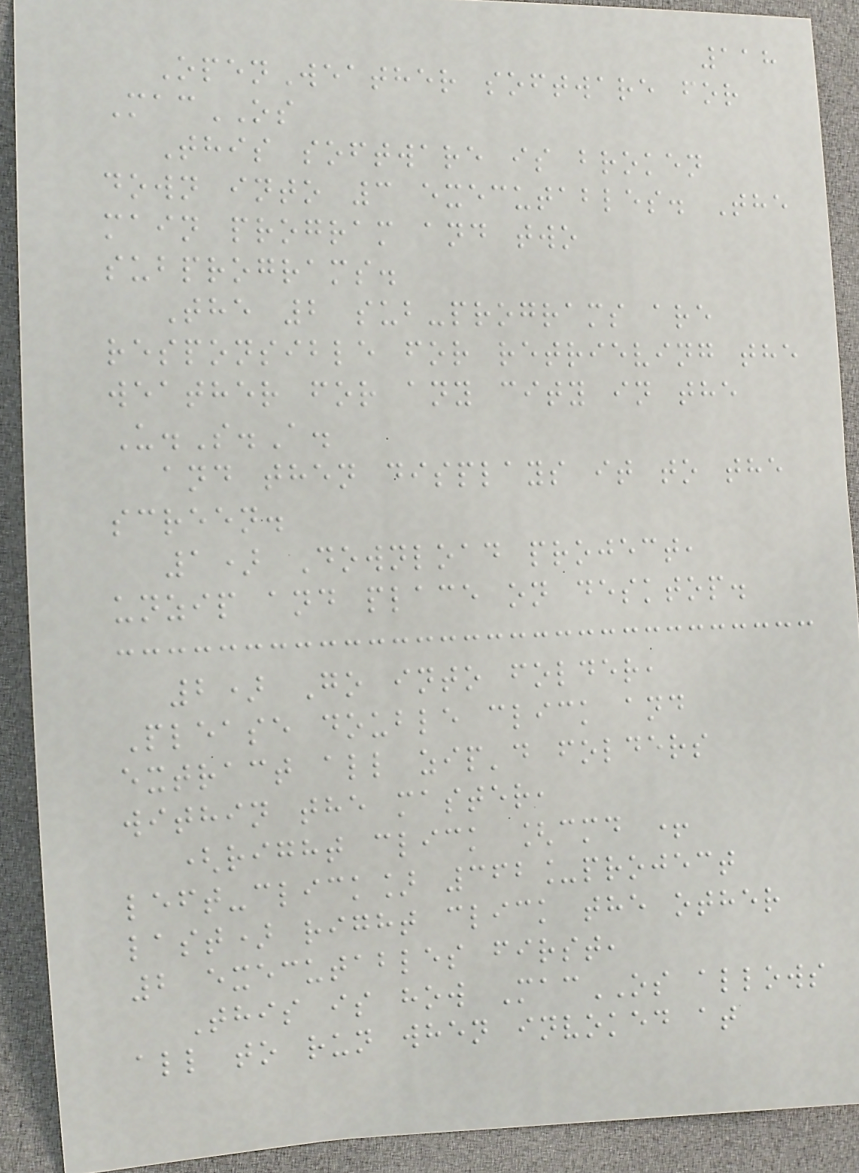118
OpenWeather software for
MacOS
This software is broken
down into 3 executables. The
main program and two
subprograms.
The 2 sub-programs are
responsible for retrieving the
weather for any city in the
U.S.A.
and then displays it to the
screen.
1) Download project,
unzip and place on desktop.
2) Go into folder,
Please double click and
extract all zip'd folders
within the master,
(right click [cmd +
left-click] 362_project
last) right click the other
2 executables first,
This is how MacOS allows
all to run when invoked at
